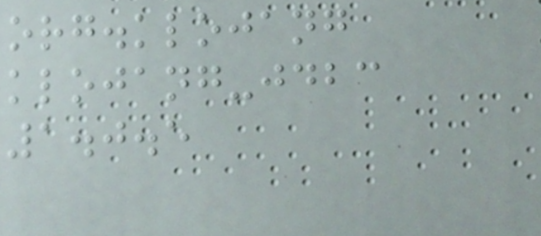org.klojang
klojang-jdbc
1.0.5
